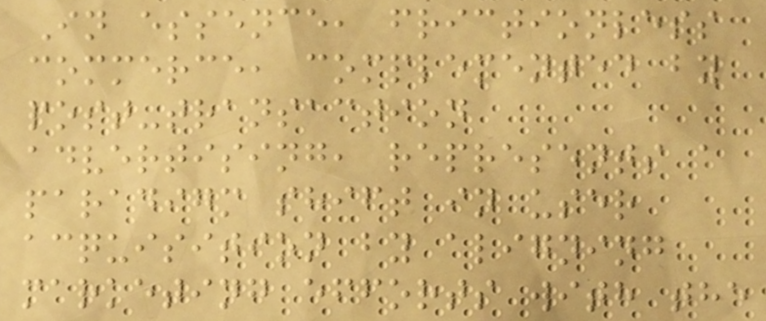In essence, frictionless
commerce, complemented by
post-transaction
advertising, represents a
paradigm shift in user
acquisition by aligning
marketing efforts with the
